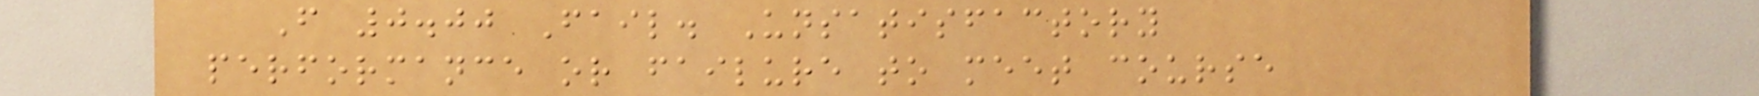F 0.00 Fail. Unsatisfactory
performance or failure to meet course
